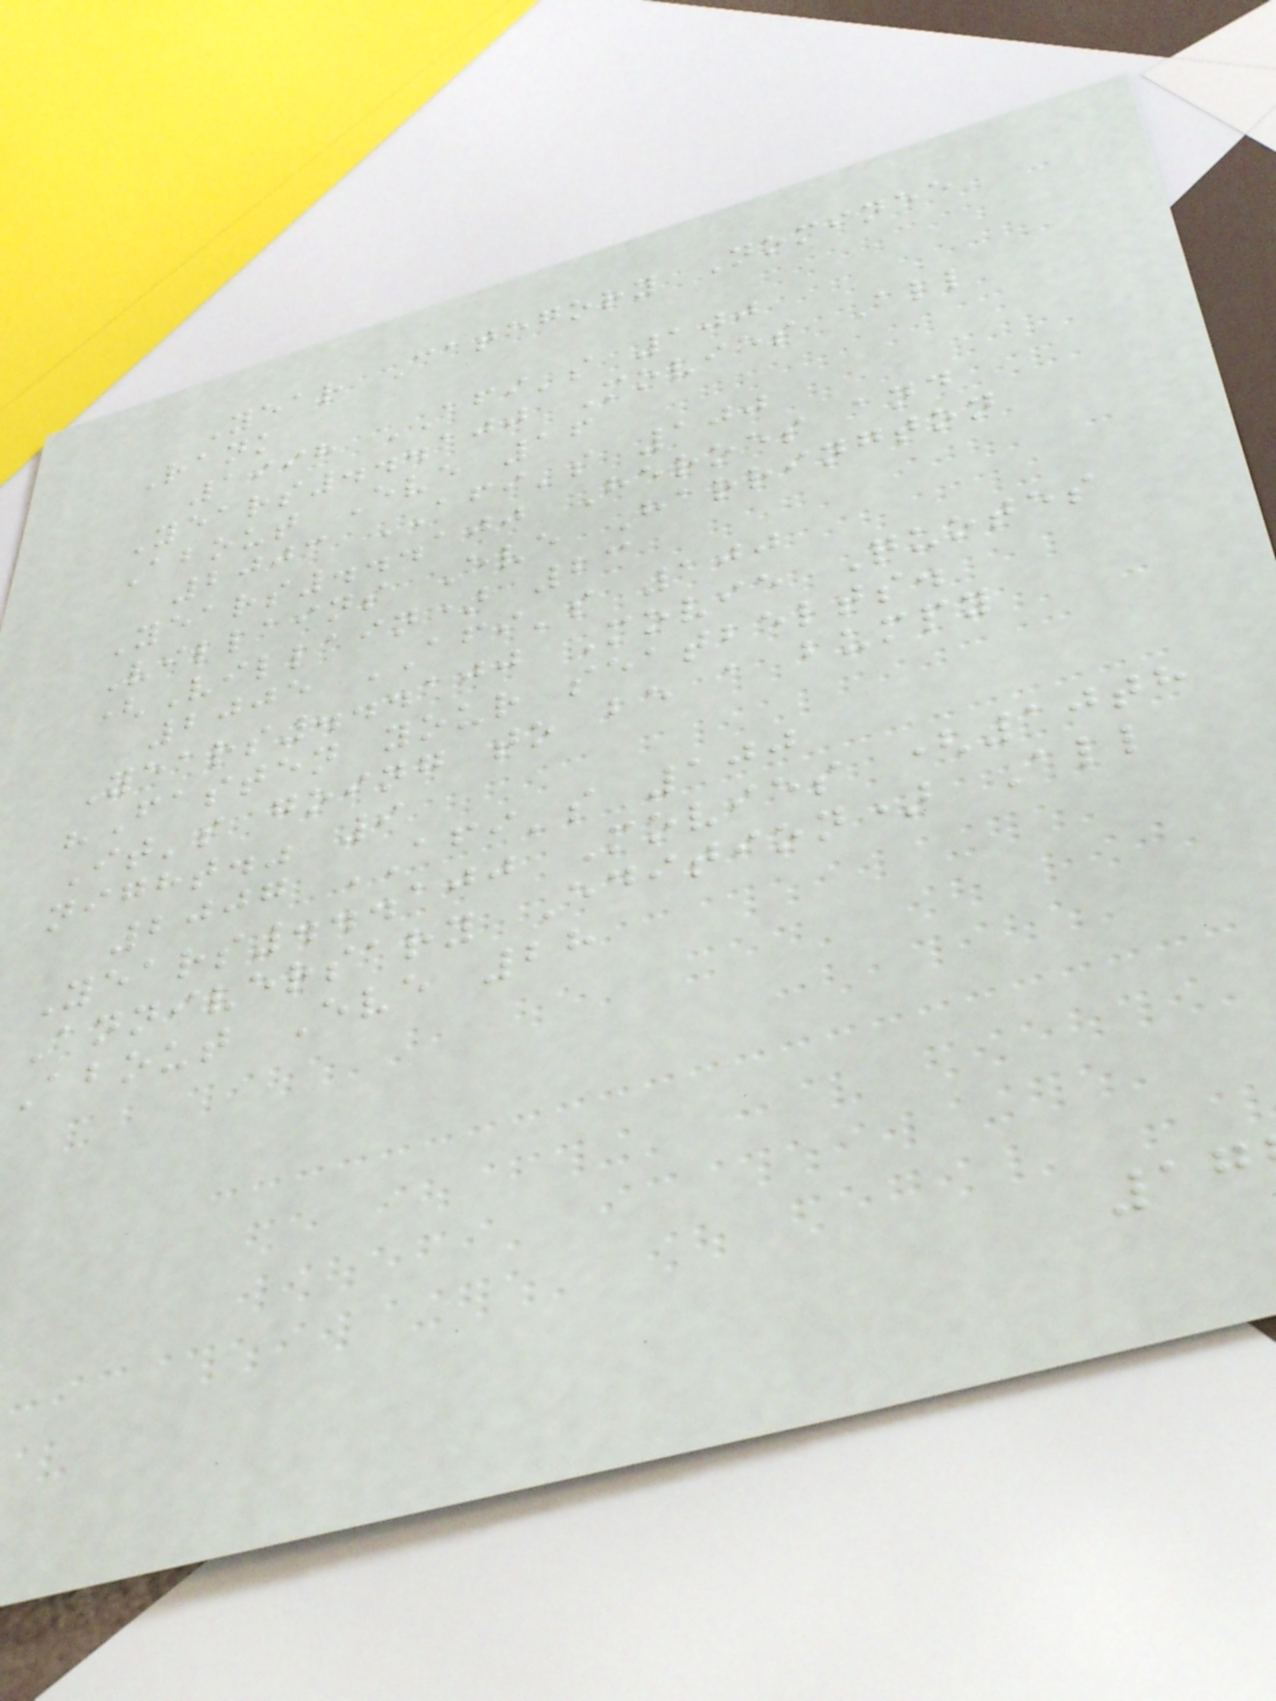Year Category Nominee
Rank
1998 AFI's 100
Years...100 Movies All
About Eve 16
2003 AFI's 100
Years...100 Heroes and
Villains Eve Harrington
(Villain) 23
2005 AFI's 100
Years...100 Movie Quotes
"Fasten your seatbelts.
It's going to be a bumpy
night." 9
2007 AFI's 100
Years...100 Movies (10th
Anniversary Edition) All
About Eve 28
